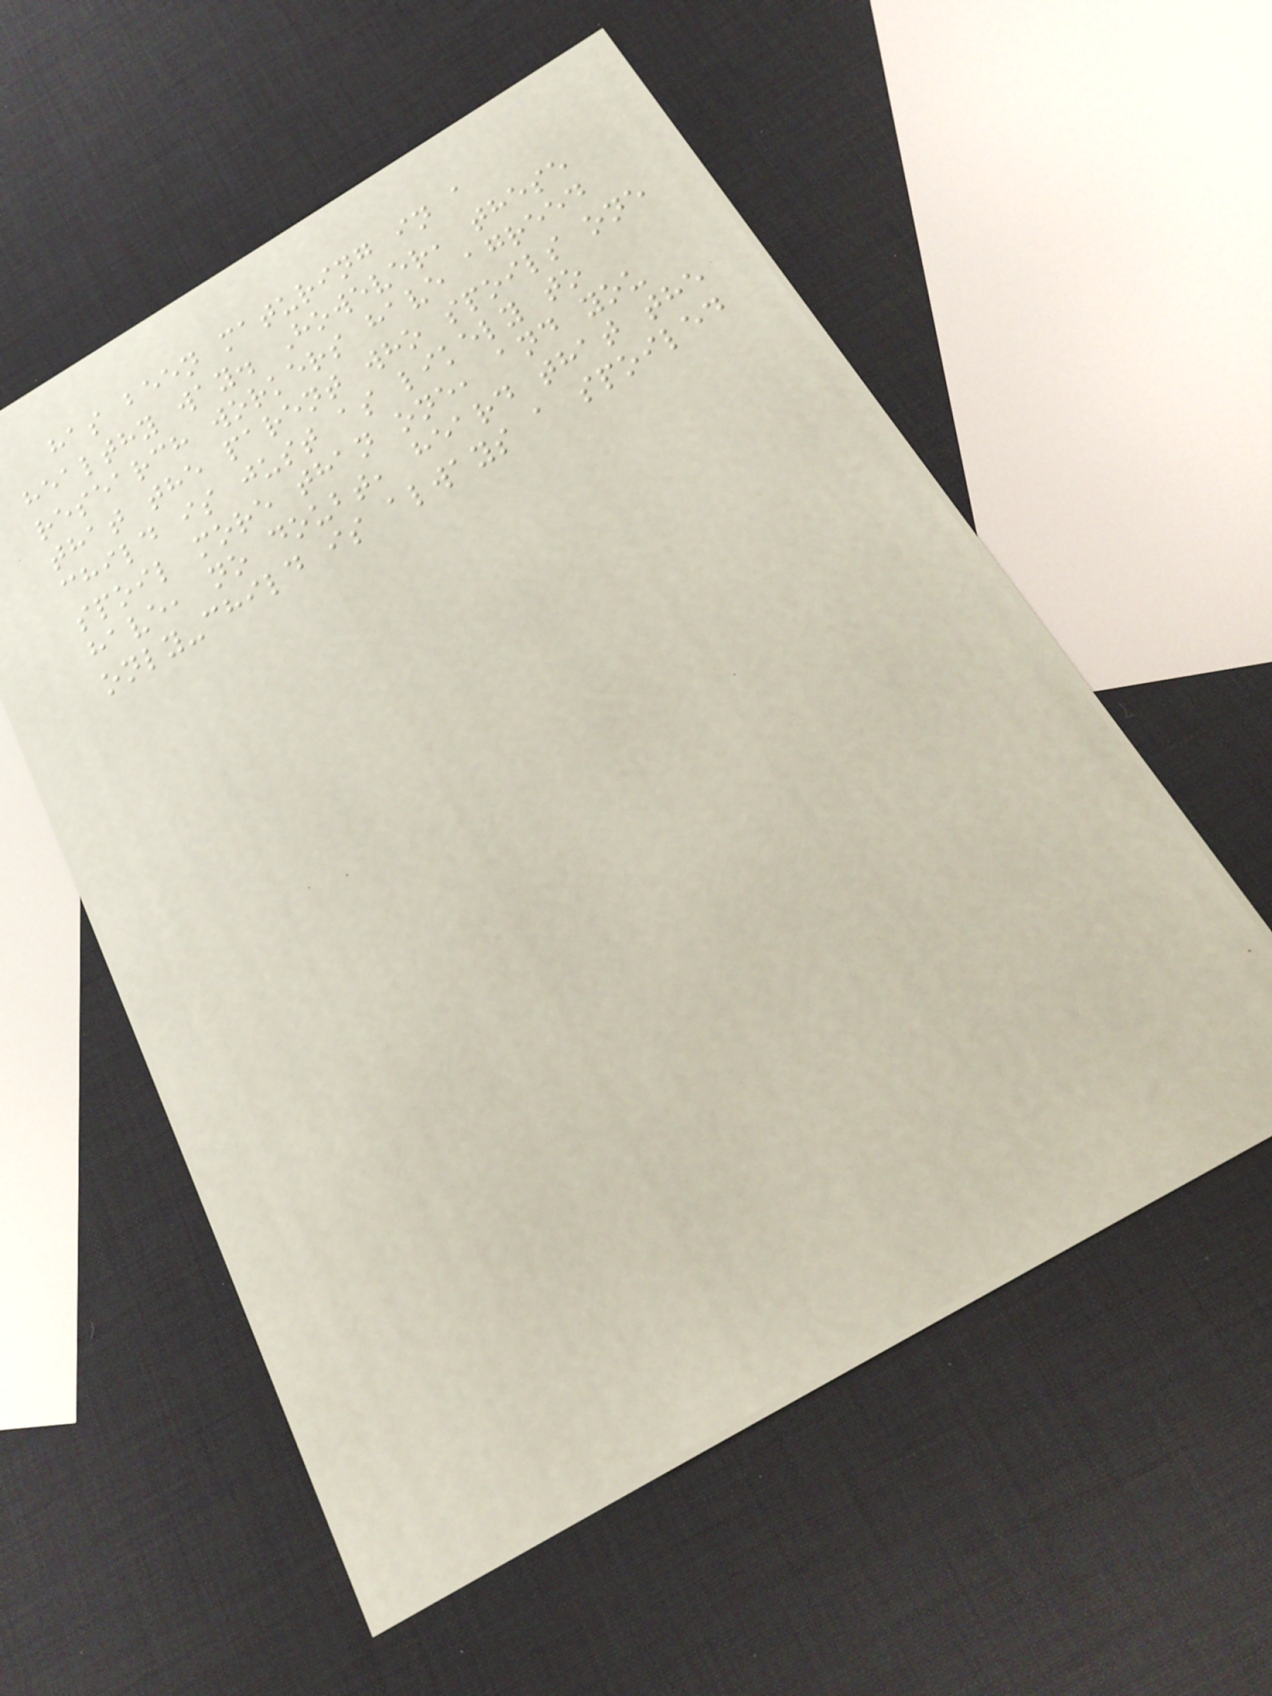has been maturing in a
healthy way. However, these
research workers have agreed
that the parent who spoils one
child is just as likely to
spoil more than one, and you
have, no doubt, heard that the
only-child is always a spoiled
